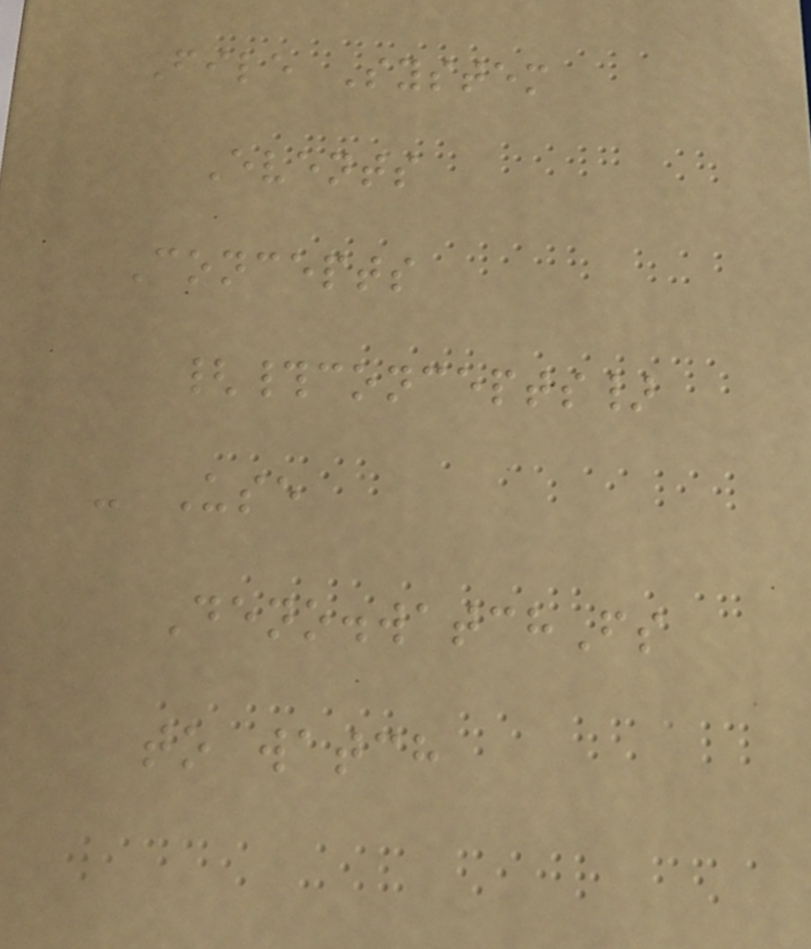File System
Events
Concepts
{#concepts}
- Use
Deno.watchFs
to watch
